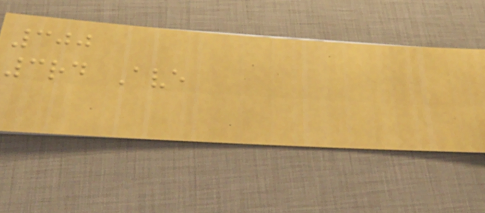300
3rd Ave
